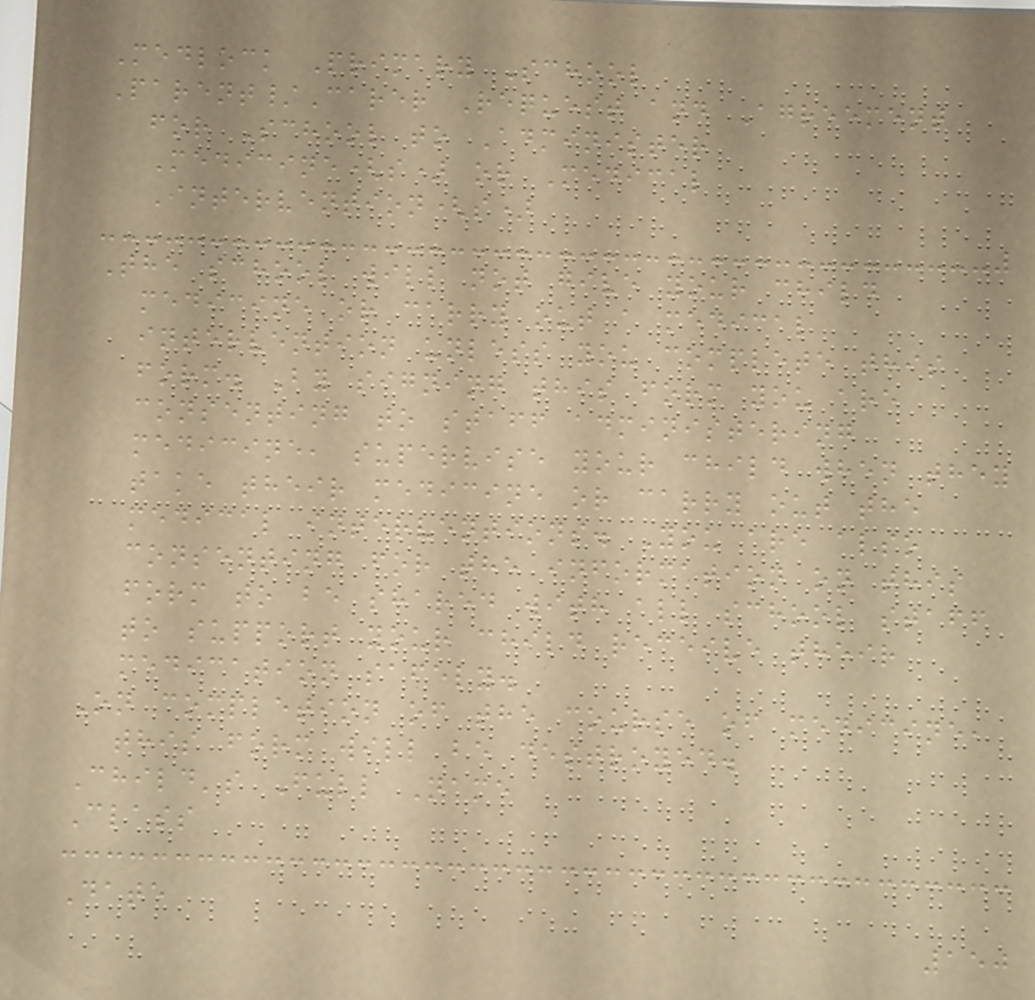Medlock Primary School
Parent/Carer Request and Agreement
for School to Administer
Medicine(s) or Medical
Intervention(s)
The school will not give your child
medicine or carry out a medical
intervention unless you complete this
form. By signing this form you are
consenting to staff administering
medicine, supervise your child when they
take their medicine or carry out the
medical interventions. You are also
consenting for the information on this
form to be shared with all school staff
to support your child receive their
medication safely.
On completion of the course of medicine,
this form will be destroyed.
Child's Full Name
Class
Date
150
